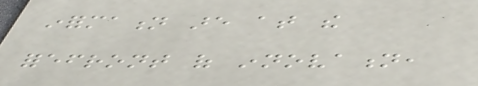information are at the
forefront of innovation,
